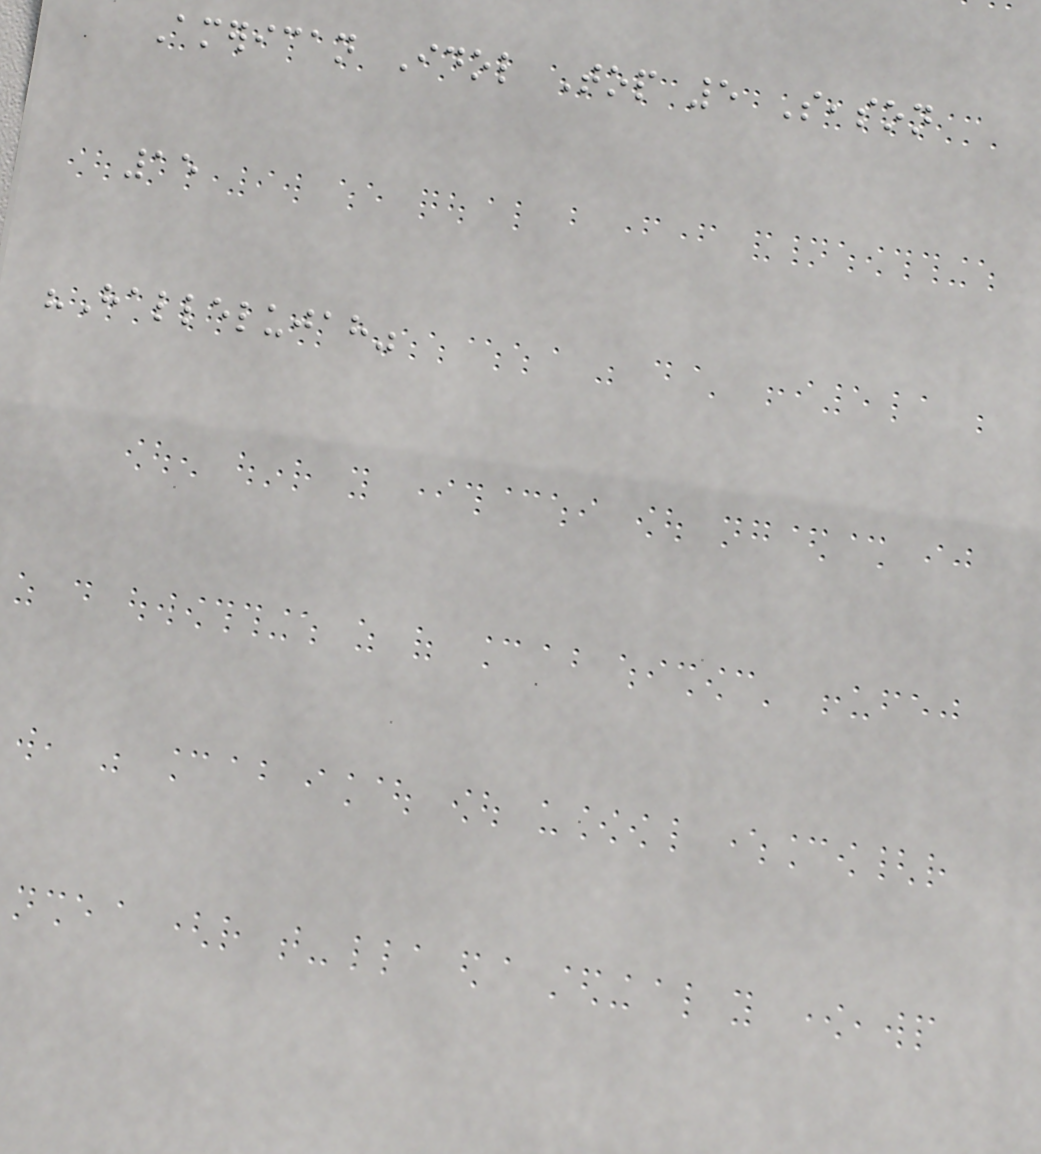American Idol Top 5 Season
15
"Hallelujah"
